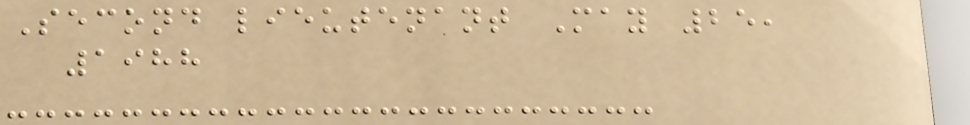Second lieutenant May 25,
1988
